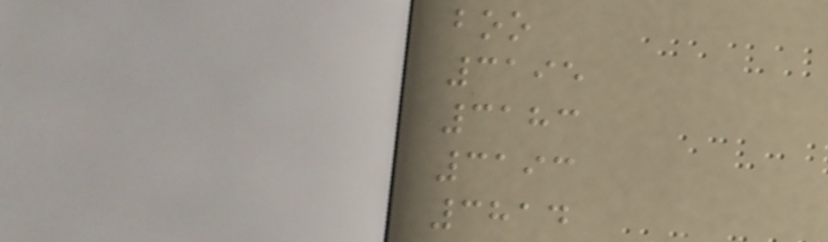boo
3195
3183
3193
3814
